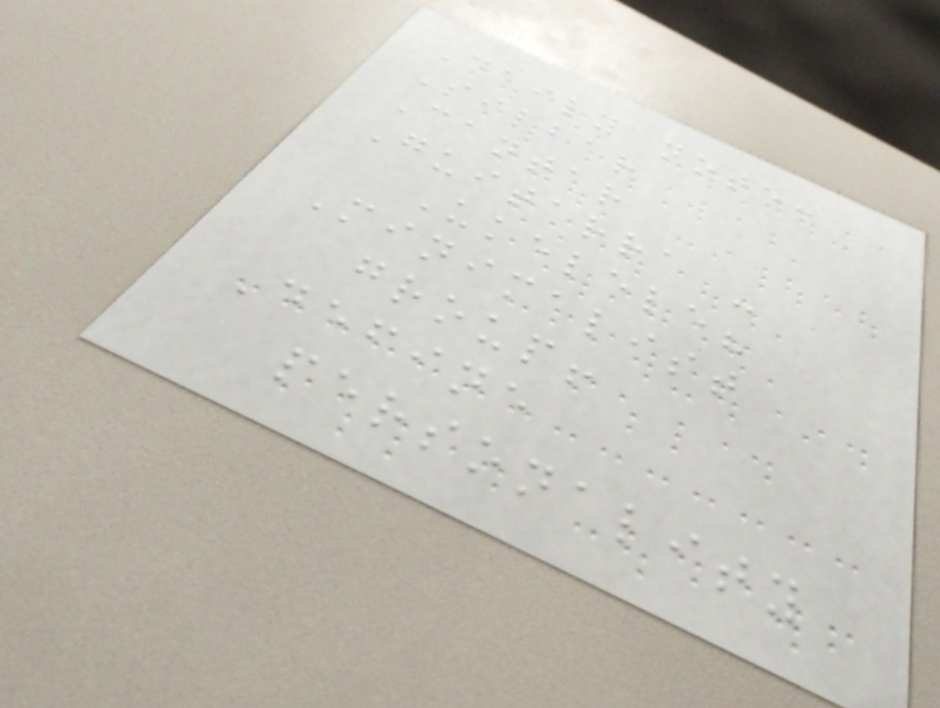Daily note:
Silbar
Cantar
Guitarra -
Ukelele?
Minimalist
group!
Define
personality
